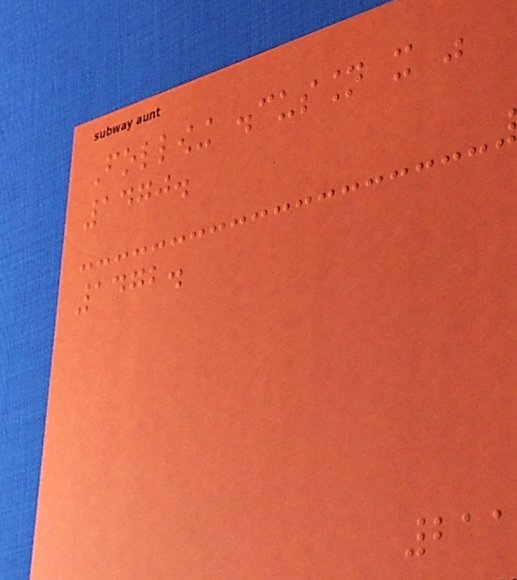Following discussion it was
1470.
1472.
211
